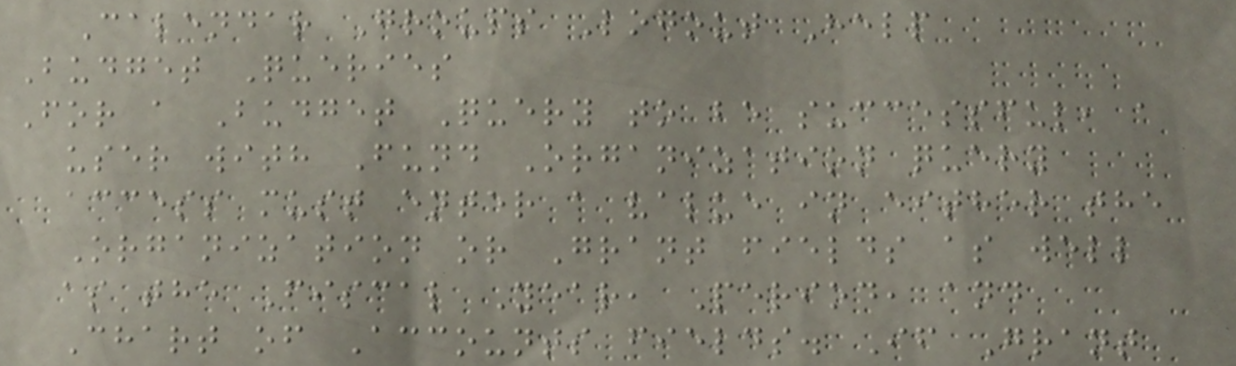Calendar Groups Logout Help
Budget Queries
For a Budget Query to be successful, a
user with Fund Organization query
access must enter a value in either the
Organization or Grant fields as well
as the Fiscal Year, Period, and
Chart of Accounts fields. If Grant
